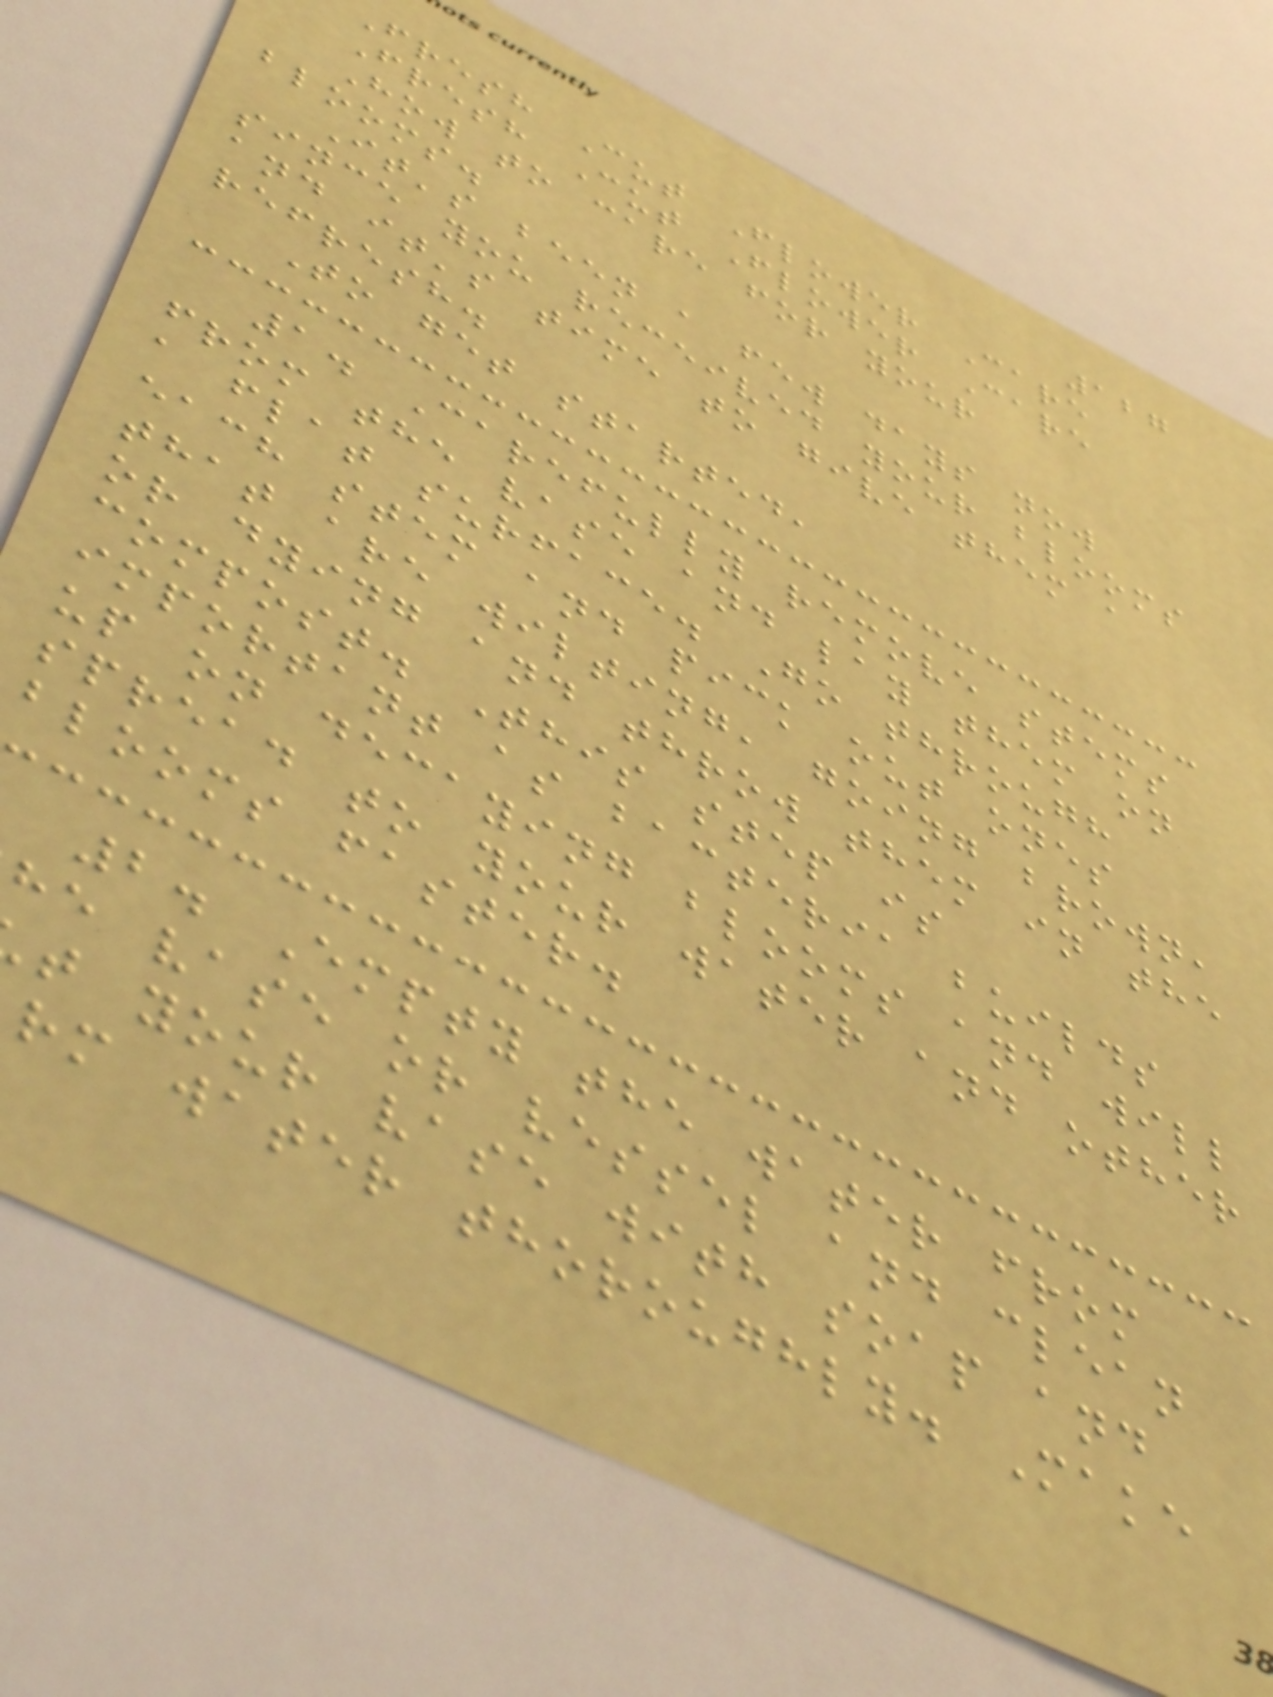127
Fresh Cut Flower Care
Fresh Cut Flower Care
How to care for your
blooms.
It's been a few days now
since you received your blooms
and it's time to give them a
refresh.
To get started,
1. Carefully remove stems
from the vase and lay them on
a flat surface. Go through
each stem and pick out ones
that are wilting, going brown,
or dying and throw them in the
compost. This step is
important as bacteria builds
up on decaying blooms and will
spread to your water and other
blooms faster.
2. Empty the water from
he vase or vessel and clean
t your vase with soap and
rm water thoroughly. Make
